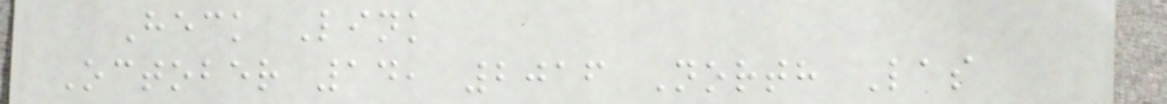Heck Link
October 14, 2016 North Las
